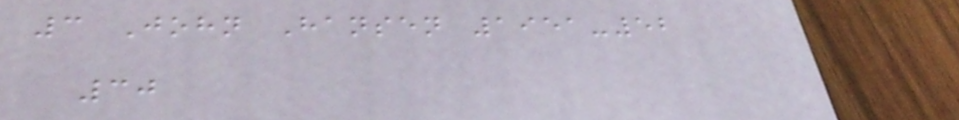3 John Hansen 1951-52
30
